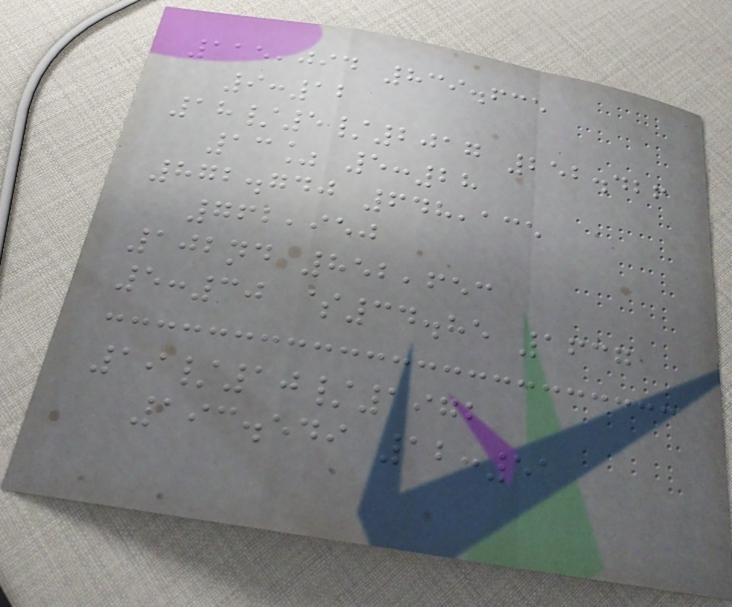115,094 839.635
9:12
18/5/2017 252.426
13% 5:28
872.740 648,135
762,950
102nd 852,653
5:30 $34.85 1637
19/10/1972
193.549 12:51
